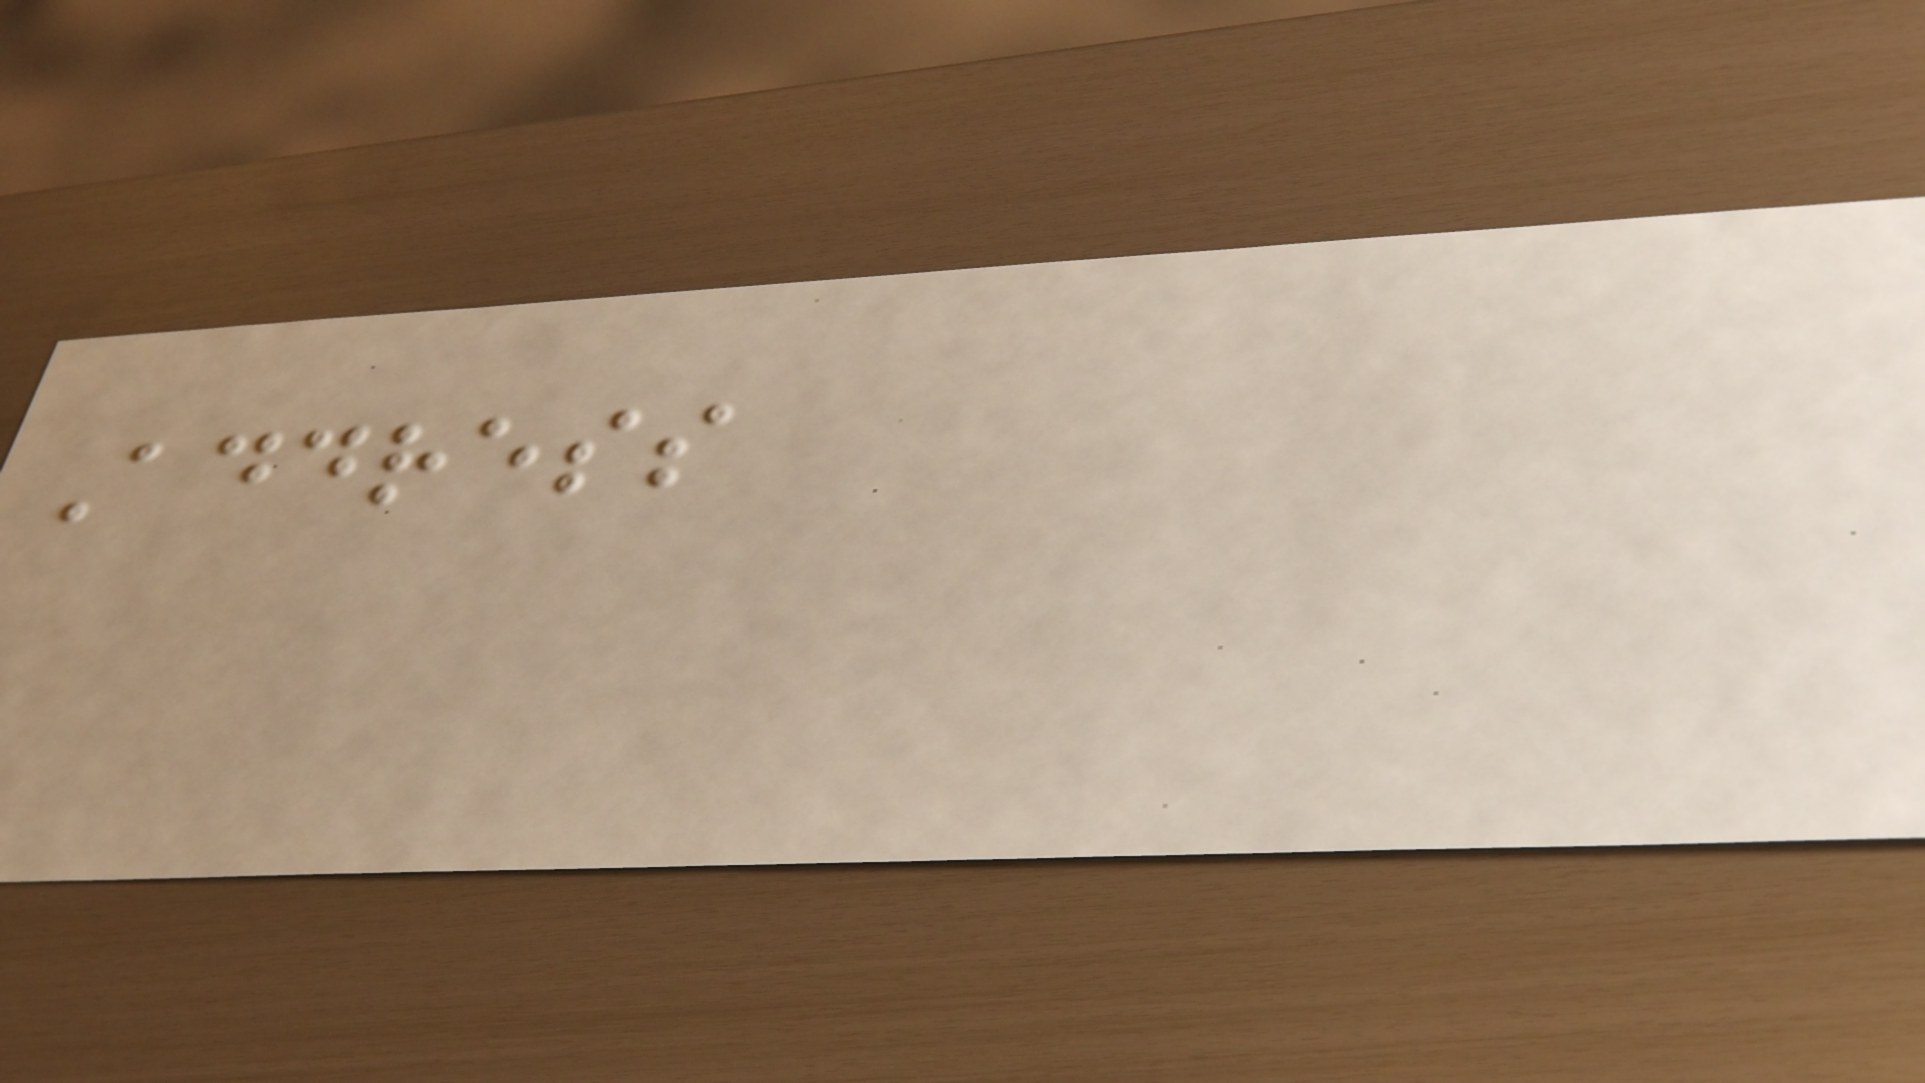Address
